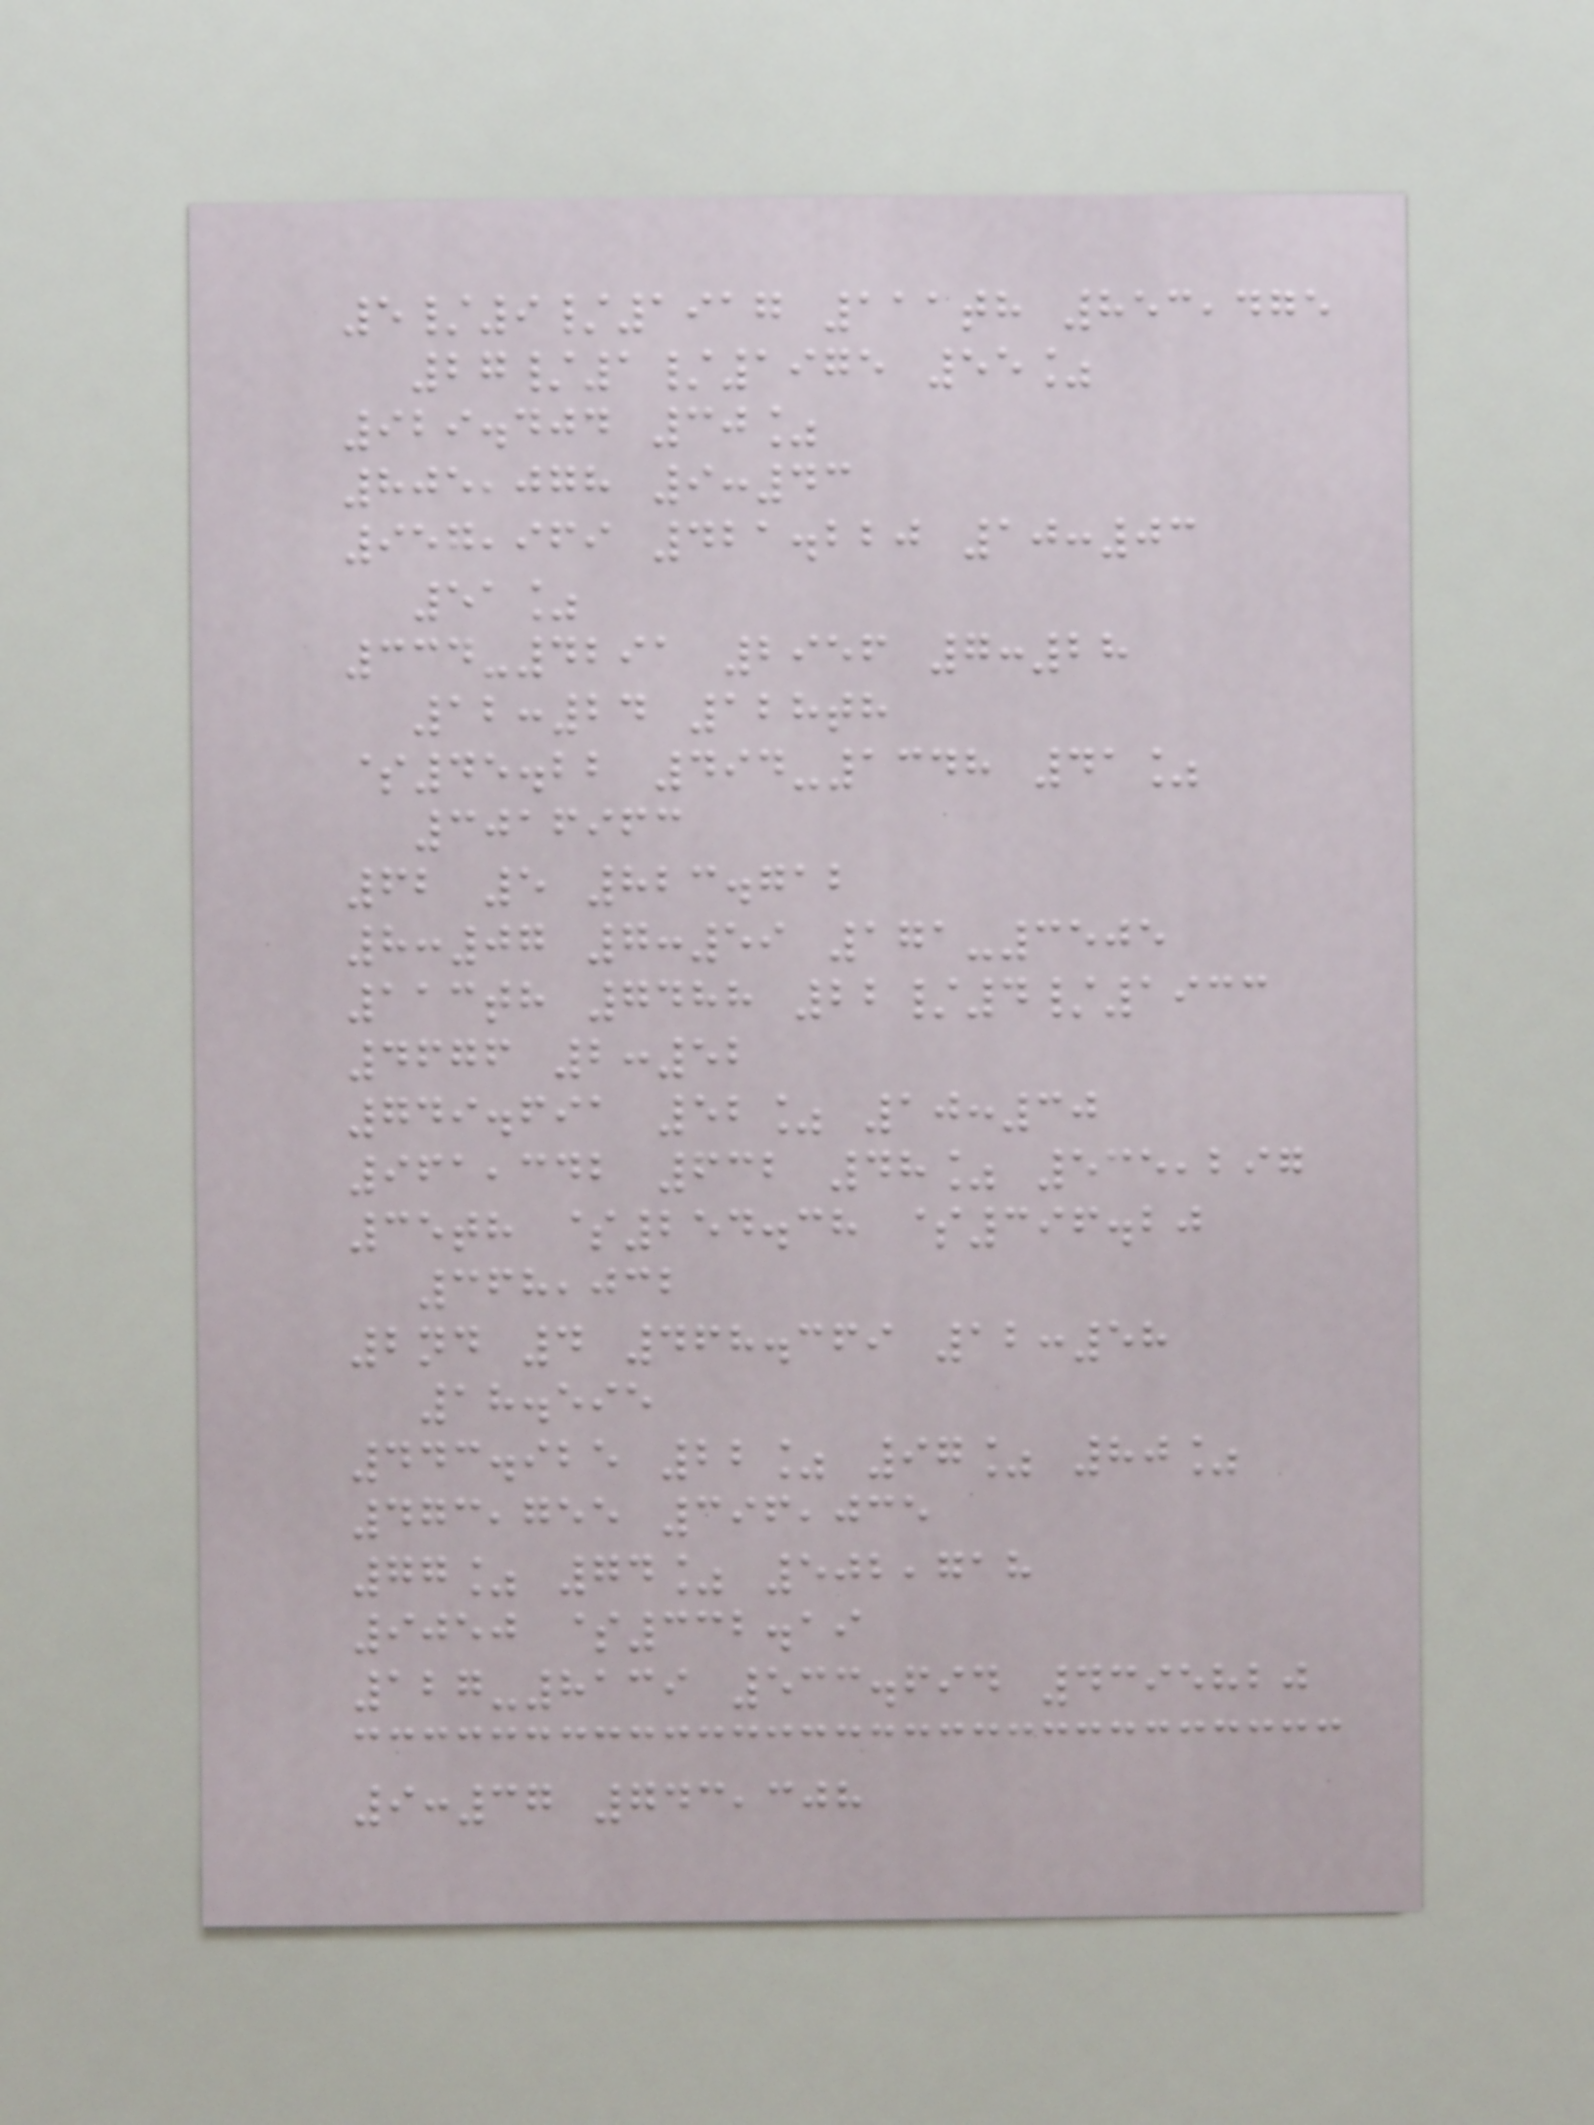5/9/1917 111th 853,475
27/1/1975 55%
929.404 30%
805,078 9:43
957,969 421.220 10:03
51%
334-4291 2956 7:28
12:24 128th
$45.22 494-1348 41%
3016963
62 5 823.712
8:07 7:59 171-3505
113th 7488 22/4/1933
4676 2:52
749.691 52% 10:30
961,342 632 48% 535,297
35th $254.38 $396.20
368,032
2nd 4 468.369 12:58
18.595
443.925 22% 97% 80%
473,755 396,035
77% 74% 502,718
9050 $332.19
127-8139 533.694 4395820
9:37 743,308
